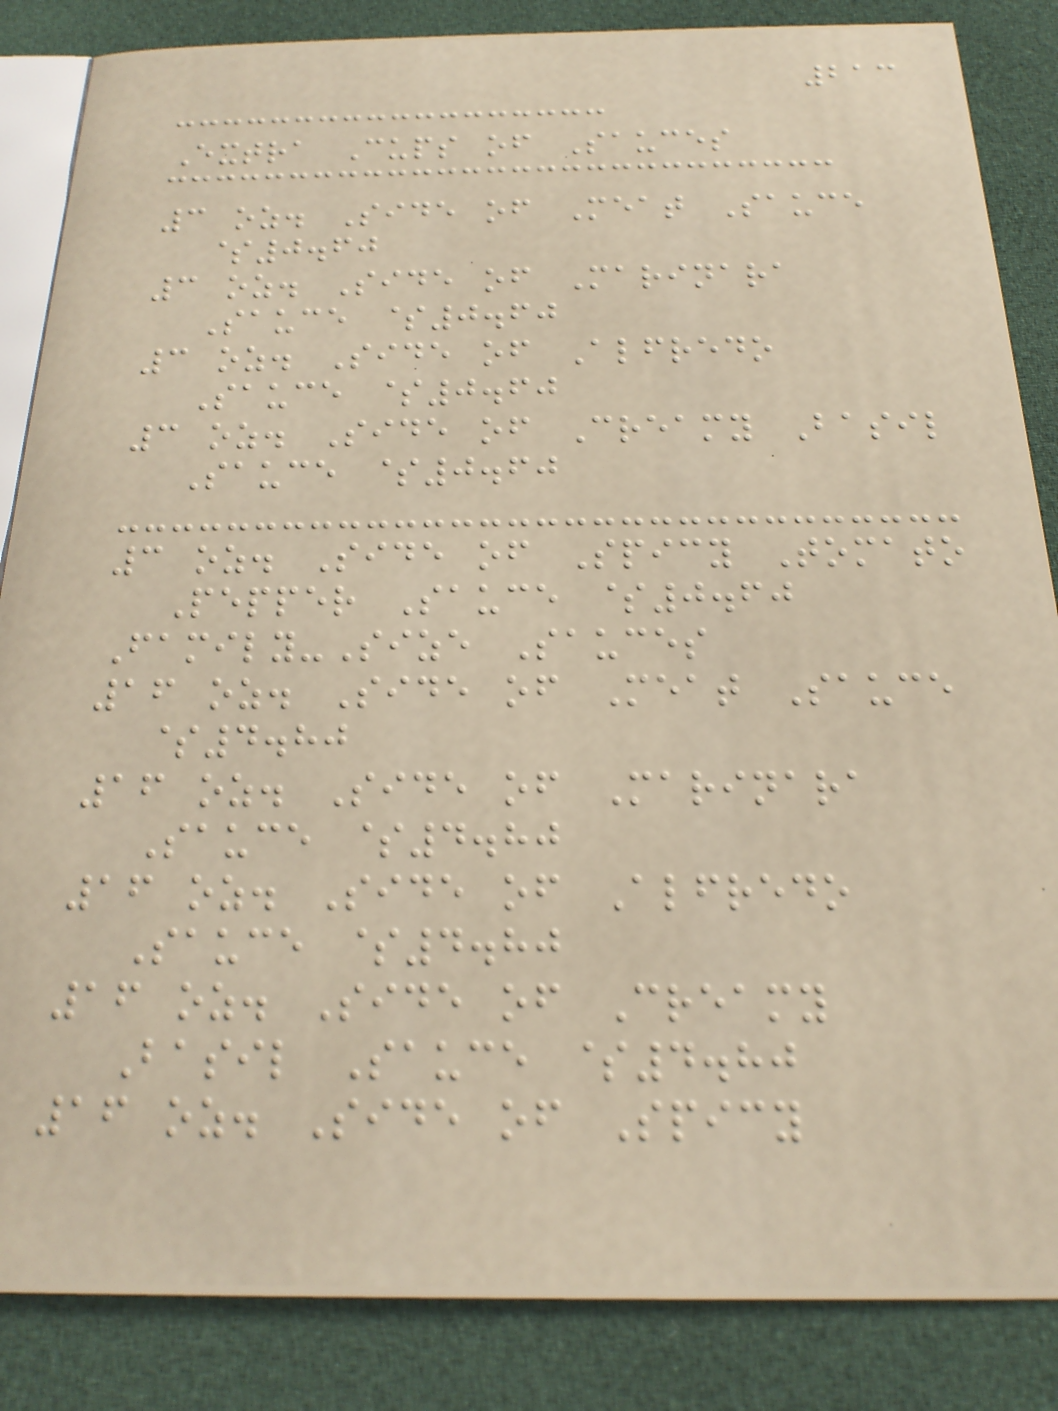213
Extra Cups of Sauces
3 oz. Side of Meat Sauce
$0.60
3 oz. Side of Marinara
Sauce $0.60
3 oz. Side of Alfredo
Sauce $0.60
3 oz. Side of Creamy Basil
Sauce $0.60
3 oz. Side of Spicy Tomato
Pepper Sauce $0.60
Family-Size Sauces
16 oz. Side of Meat Sauce
$4.80
16 oz. Side of Marinara
Sauce $4.80
16 oz. Side of Alfredo
Sauce $4.80
16 oz. Side of Creamy
Basil Sauce $4.80
16 oz. Side of Spicy
